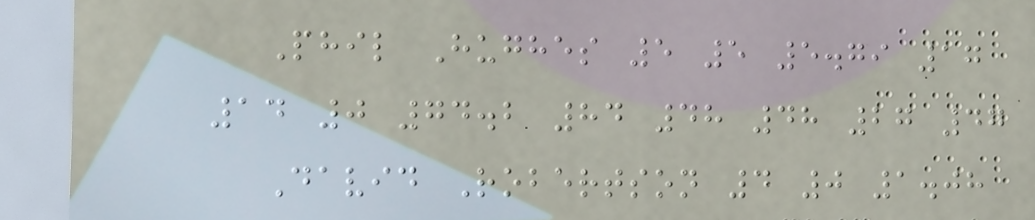Phil Hughes 5 5 5.79 17
14 0 74.2 84 48 48 27 47
David Robertson 4 0 1.08
